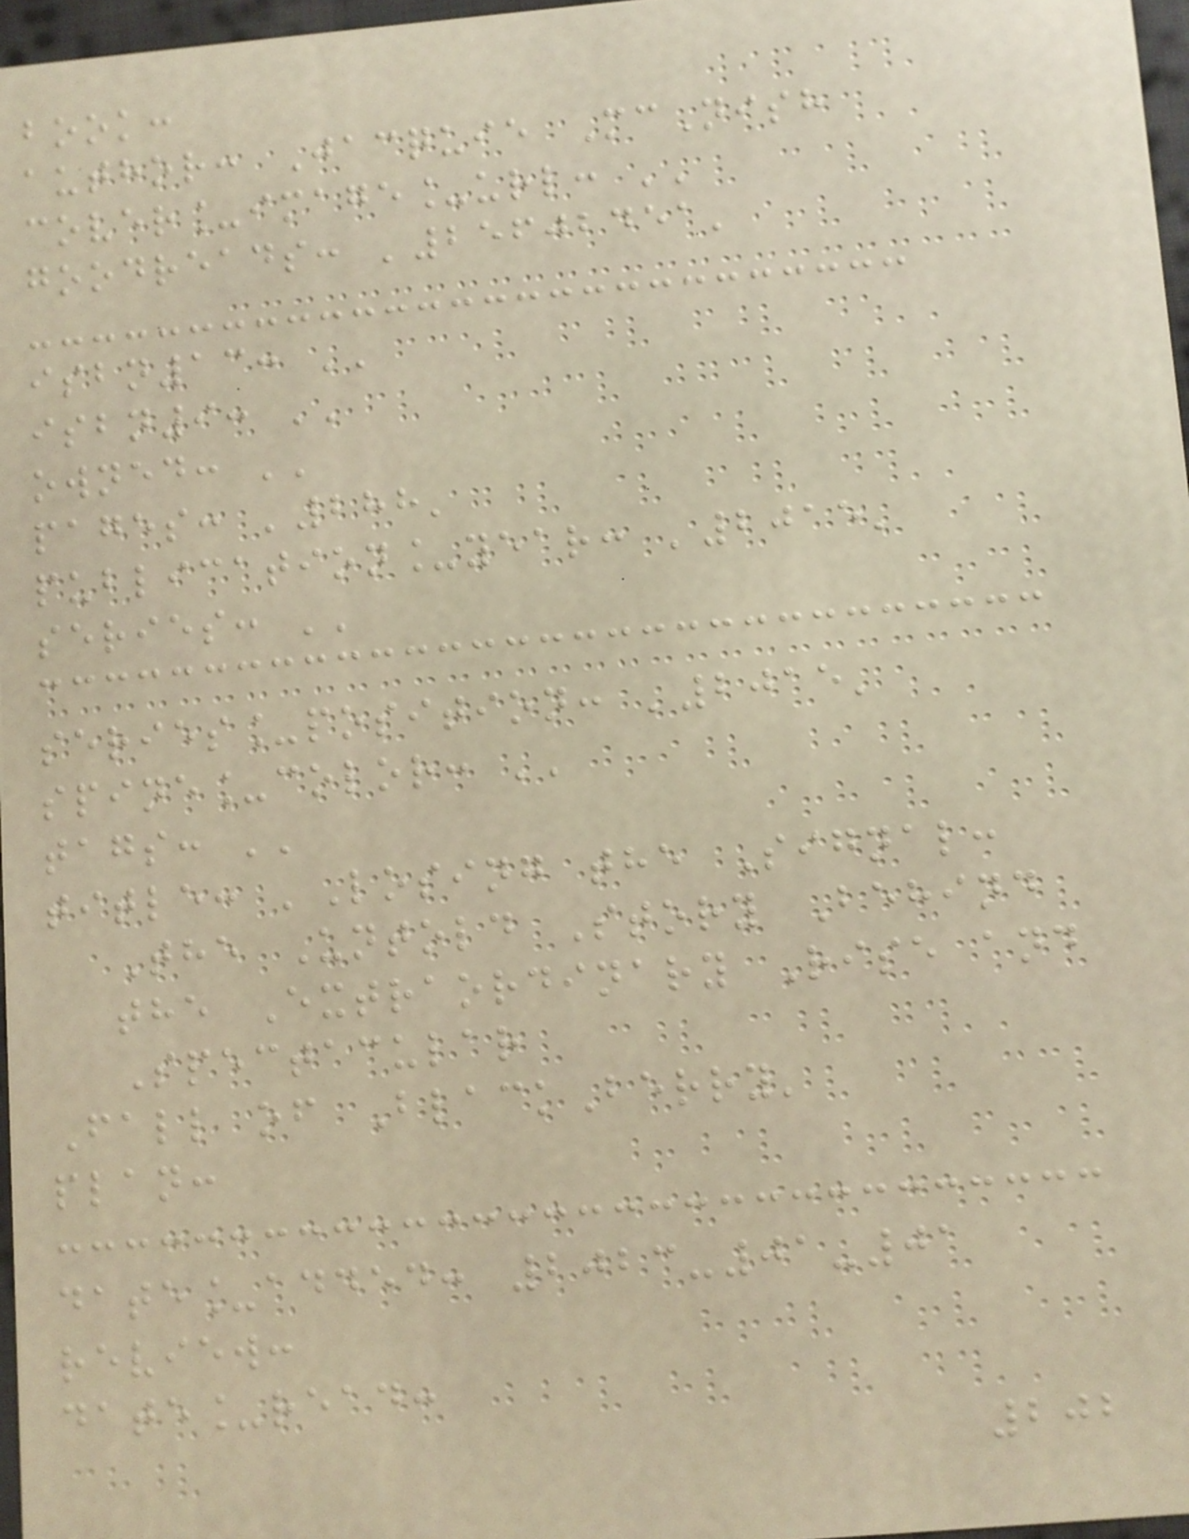book:
author: Jacquie McNish
cover_image_url: ''
goodreads: '25602451'
isbn13: ''
isbn9: ''
owned: ''
pages: '288'
publication_year: '2015'
series: ''
series_position: '2015'
spine_color: ''
tags: ''
title: 'Losing the Signal:
The Untold Story Behind
the Extraordinary Rise and
Spectacular
Fall of BlackBerry'
plan:
date_added: 2023-01-01
review:
date_read:
202
